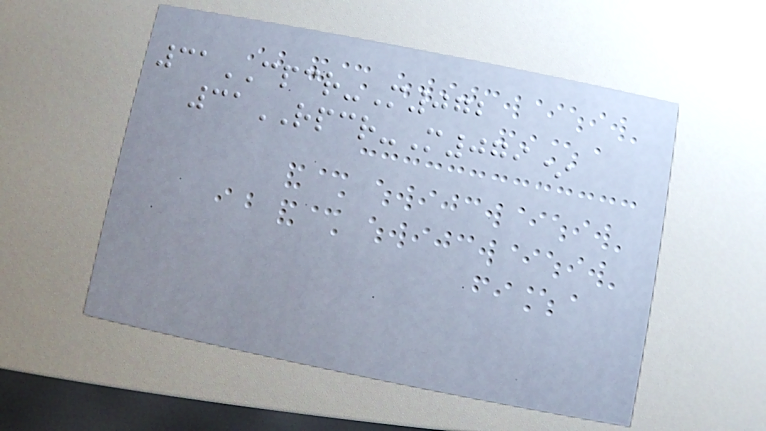31CPCR-M072
31RPCR-M079*
